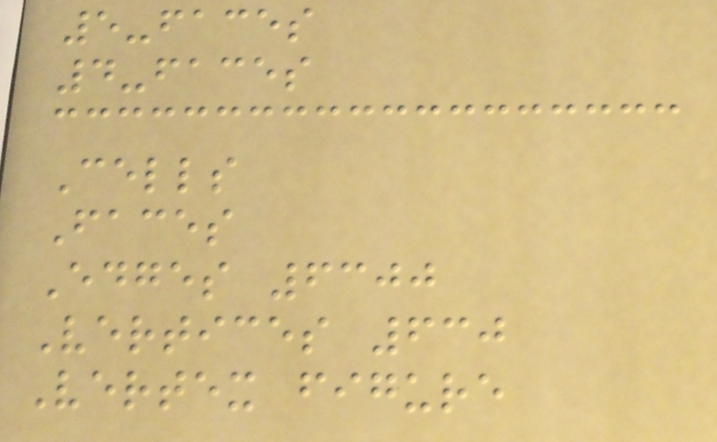5-faces
4-faces
Cells
Faces
Edges 6300
Vertices 630
Vertex figure
